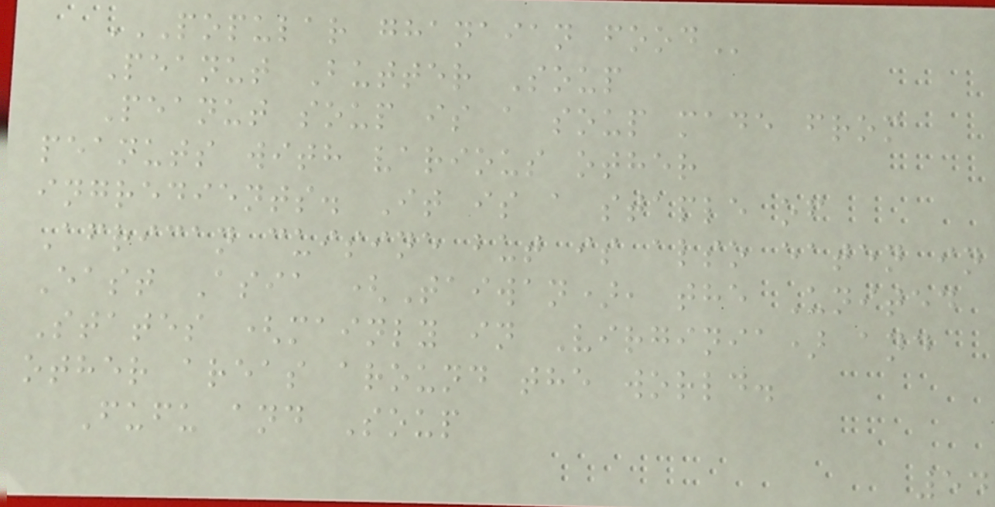POPULAR GHANAIAN FOOD
Peanut Butter Soup
Peanut soup is a soup made from
peanuts with various other
ingredients. It is a staple of
African cuisine but is also eaten in
East Asia (Taiwan), the United
States (mainly in Virginia) and
other areas around the world.
Fufu and Soup
54
